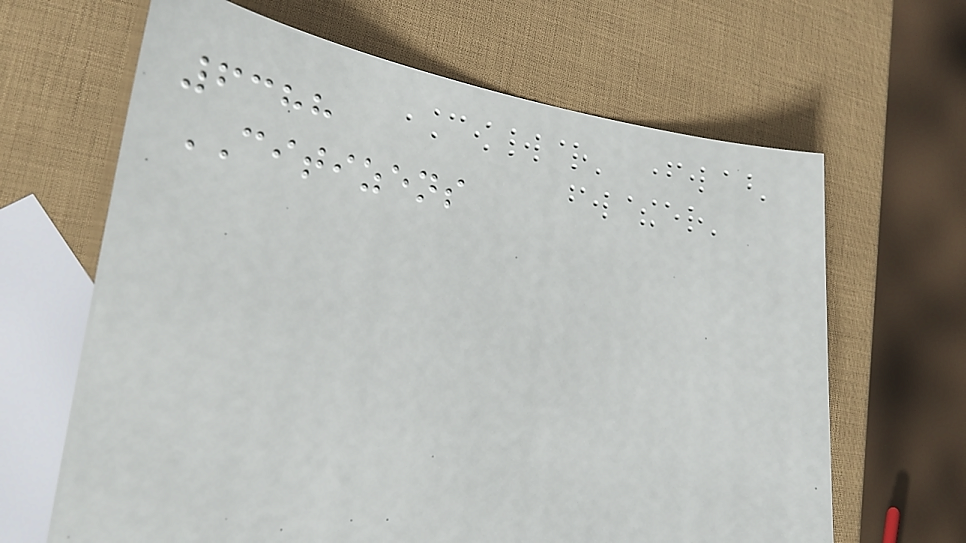6388
CITIZENS
